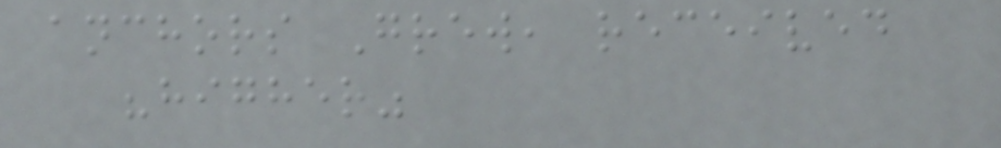anchors Grew, received
"higher"
